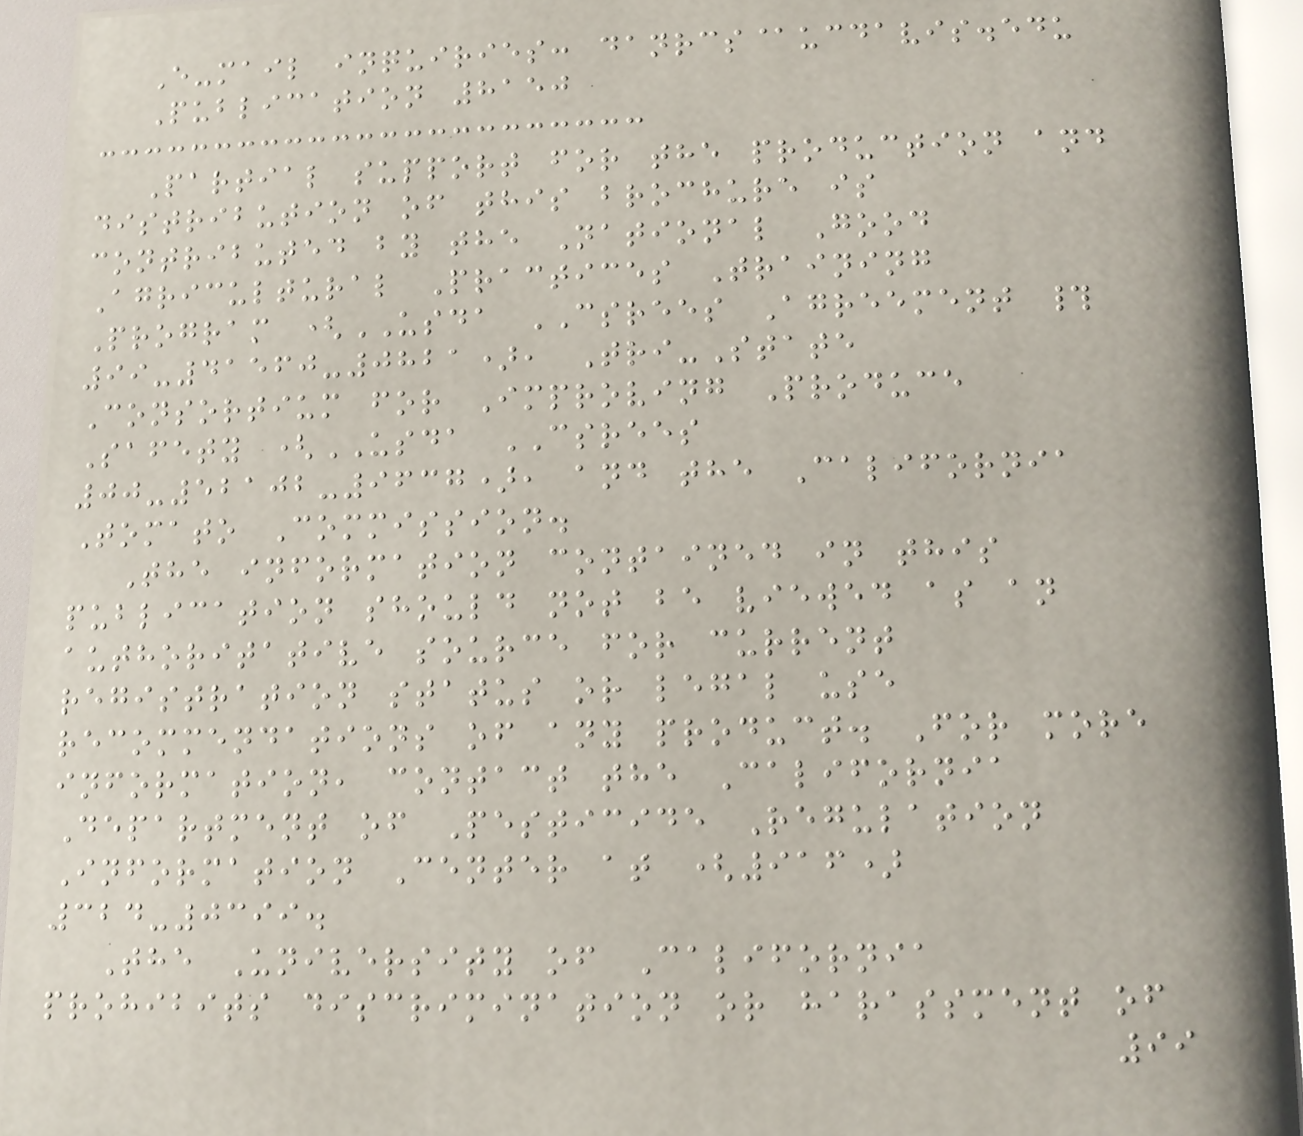E-mail inquiries: danrcs@ucdavis.edu
Publication 8150
Partial support for the production and
distribution of this brochure is
contributed by the National Good
Agricultural Practices Training
Program (USDA CSREES Agreement #
99-41560-0821), Tri-State
Consortium for Improving Produce
Safety (USDA CSREES
00-52102-9637), and the California
Tomato Commission.
The information contained in this
publication should not be viewed as an
authoritative source for current
registration status or legal use
recommendations of any product. For more
information, contact the California
Department of Pesticide Regulation
Information Center at (916)
324-0399.
The University of California
prohibits discrimination or harassment of
99
